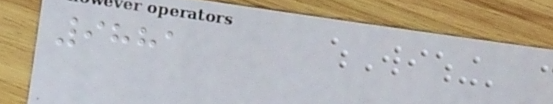9881
